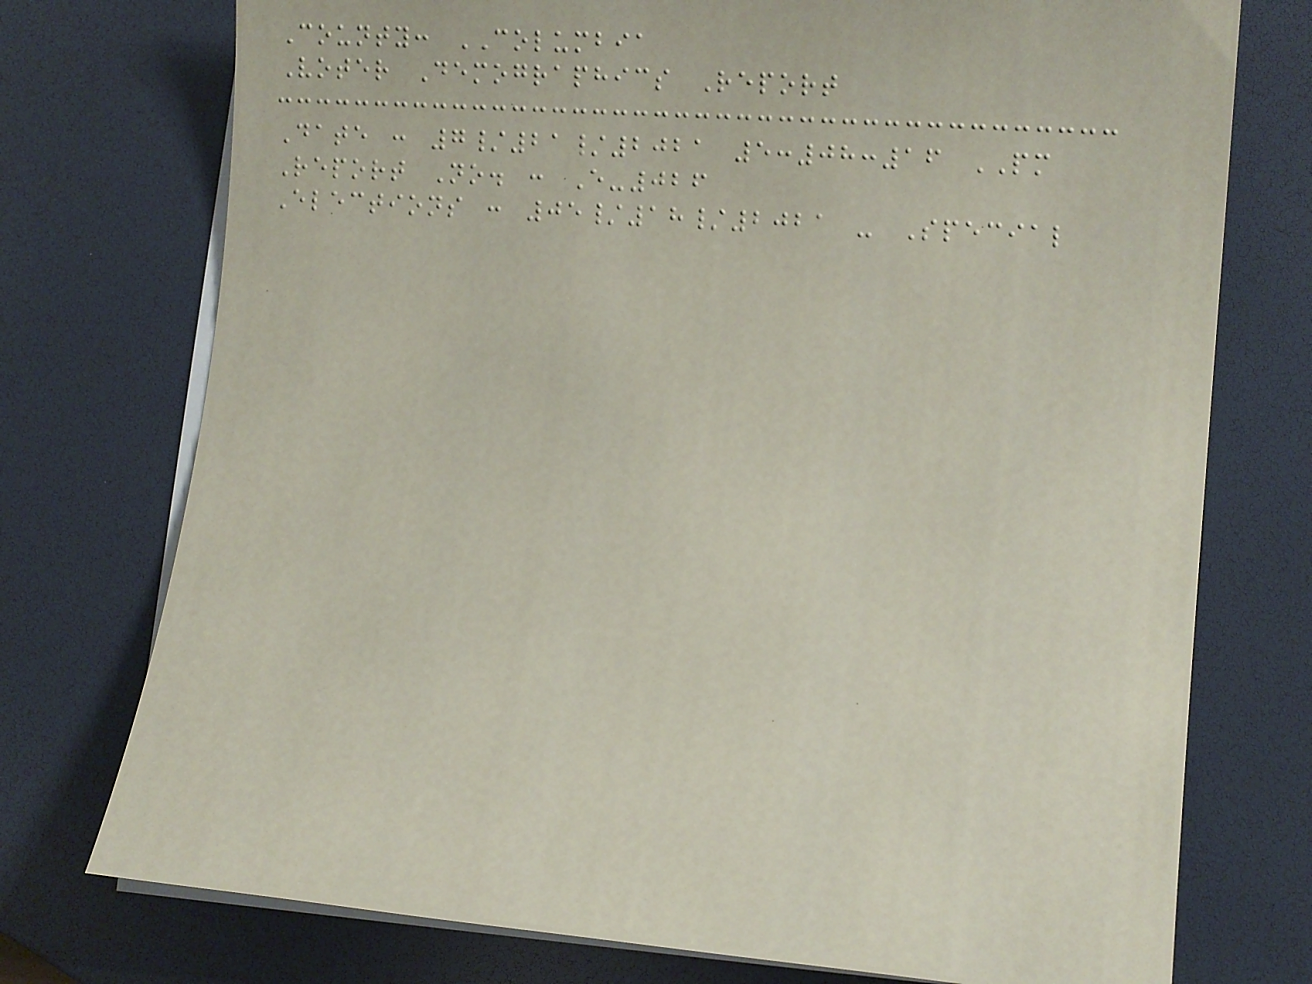County: COLUMBIA
Voter Demographics Report
Date : 7/21/2021 5:08:16 PM
Report No. : E-026
Elections : 05/18/2021 - Special
